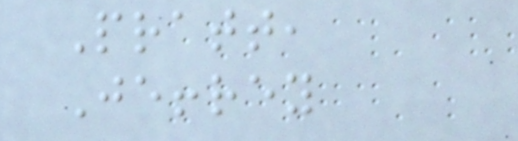Pratt,
Jeffrey
